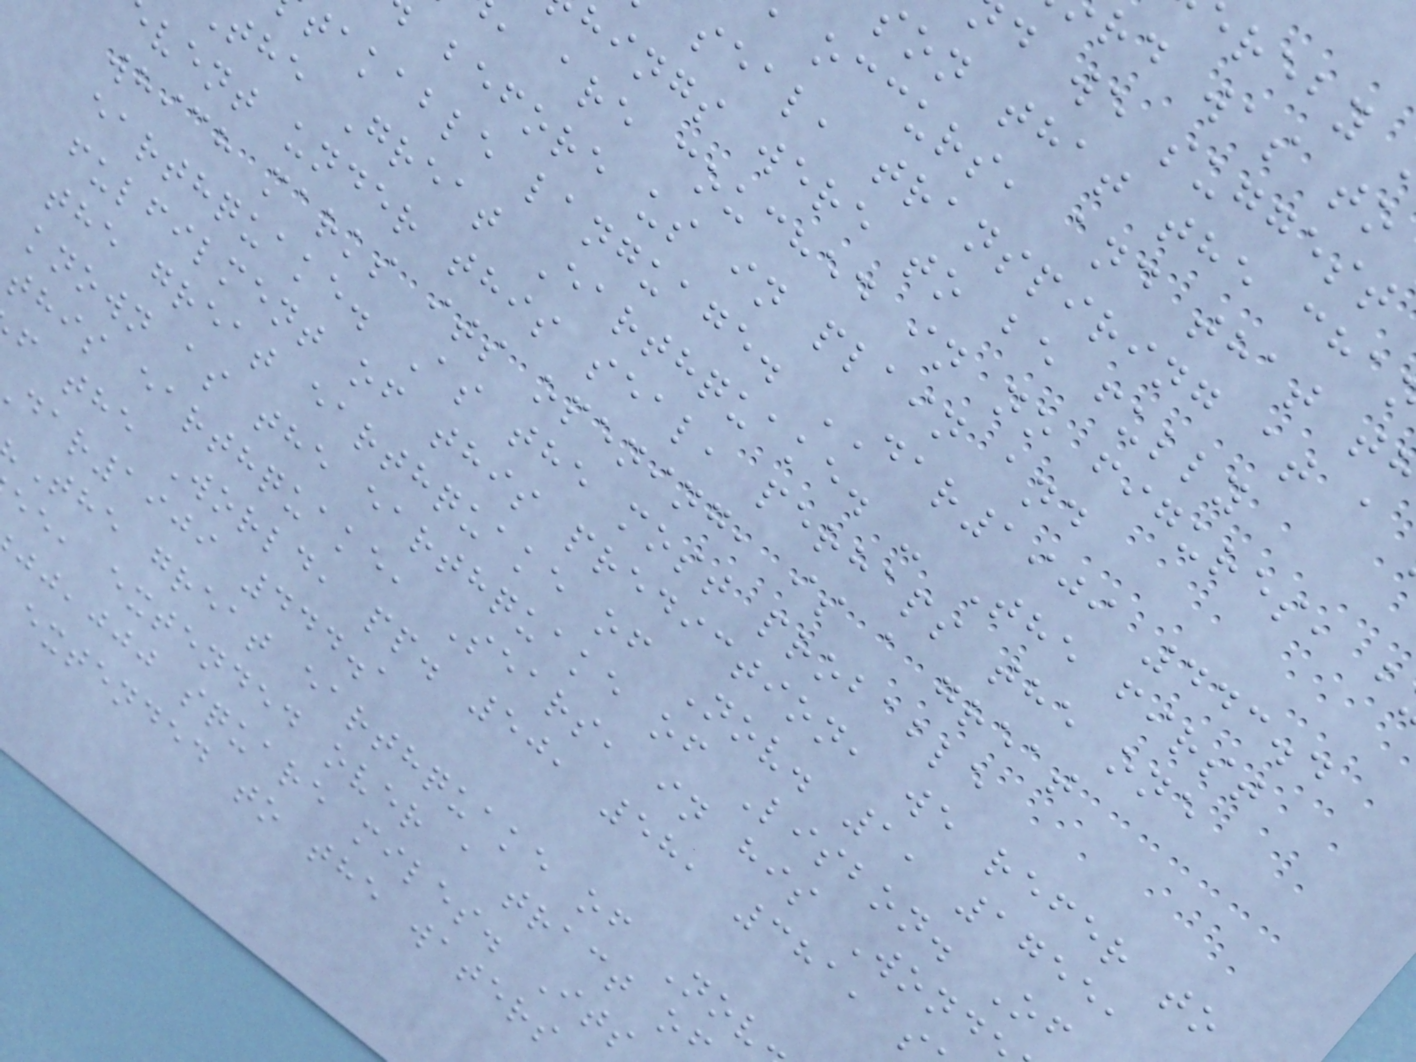rd was to
d we suggest
son that the cha
occurs, and that t
seal, transpiring at a
hings were to be fully
, are couched in no figures, b
before us in plain and
takable language. DAR1909 443.4
the Great Earthquake. - The first
vent under this seal, perhaps the one
which marks its opening, is a great
earthquake. As the most probable
fulfilment of this prediction, we refer to
the great earthquake of Nov. 1, 1755,
known as the earthquake of Lisbon. Of
this earthquake, Sears, in his Wond
f the World, pp. 50, 58, 381, s
dar1909 444.1
The great earthquake of Nov
ee, extended over a tract o
,jjj square miles. Its
extended to the waters
